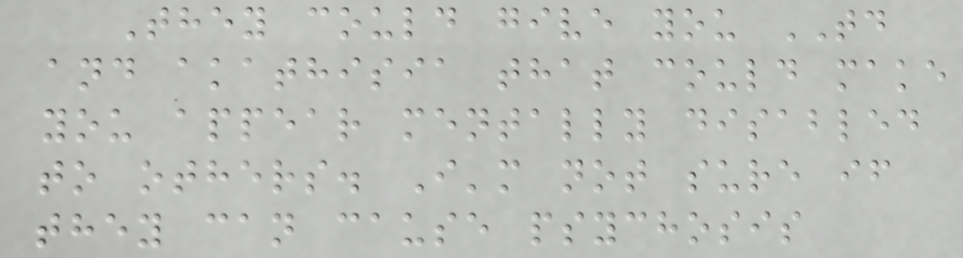They could give you TD
and akathisia that could make
you appear mentally disabled
to others. I'm not sure if
they can cause psychosis
